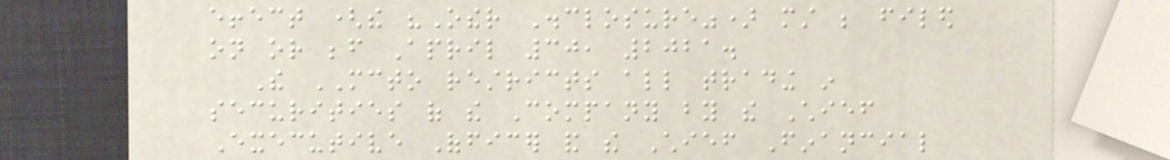effect (the "Other Disclosure") must be filed
on or before April 30, 2021.
The MCTO restricts all trading in
securities of the Company by the Chief
Executive Officer and the Chief Financial
